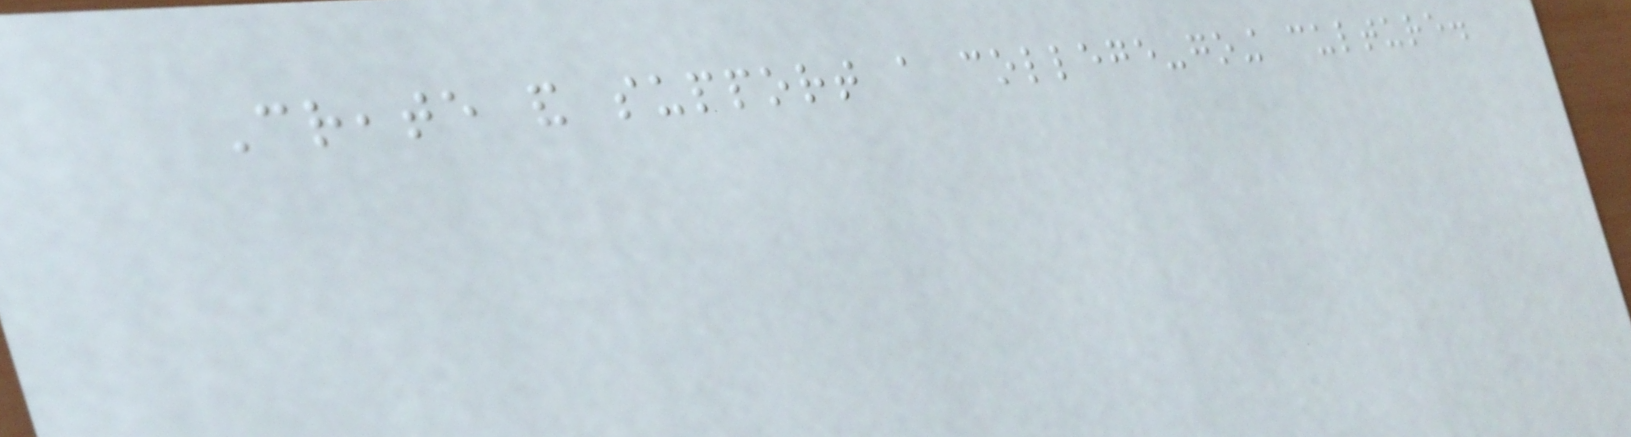Create and support a college-going culture.
